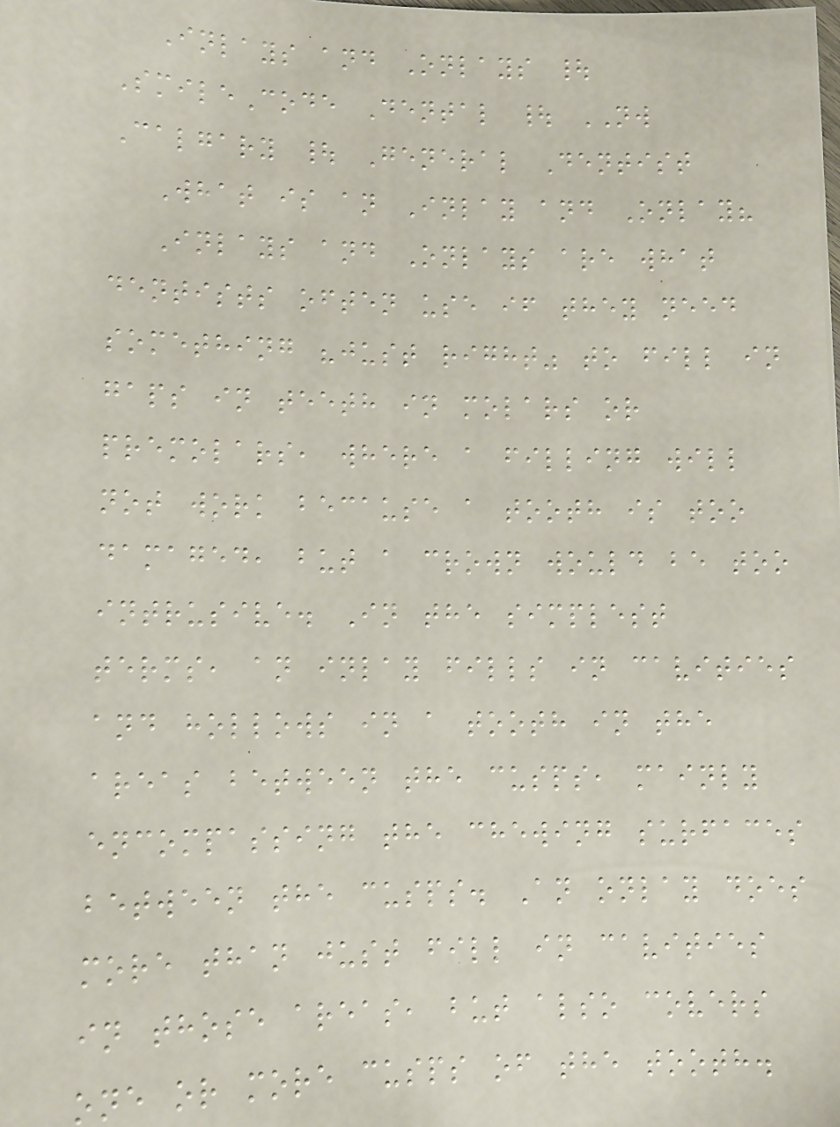Inlays and Onlays |
SmileCode Dental | NW
Calgary | General Dentist
What is an Inlay and Onlay?
Inlays and Onlays are what
dentists often use if they need
something "just right" to fill in
gaps in teeth in molars or
premolars, where a filling will
not work because a tooth is too
damaged, but a crown would be too
intrusive. In the simplest
terms, an inlay fills in cavities
and hollows in a tooth in the
areas between the cusps, mainly
encompassing the chewing surfaces
between the cusps. An onlay does
more than just fill in cavities
in those areas, but also covers
one or more cusps of the tooth.
